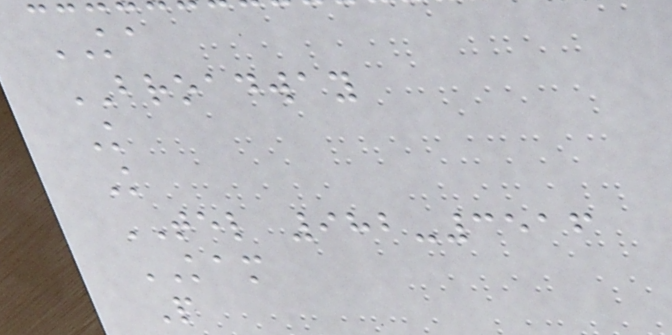KA
BROADWAY
K
K
TEL 982-3516
KAM
P
